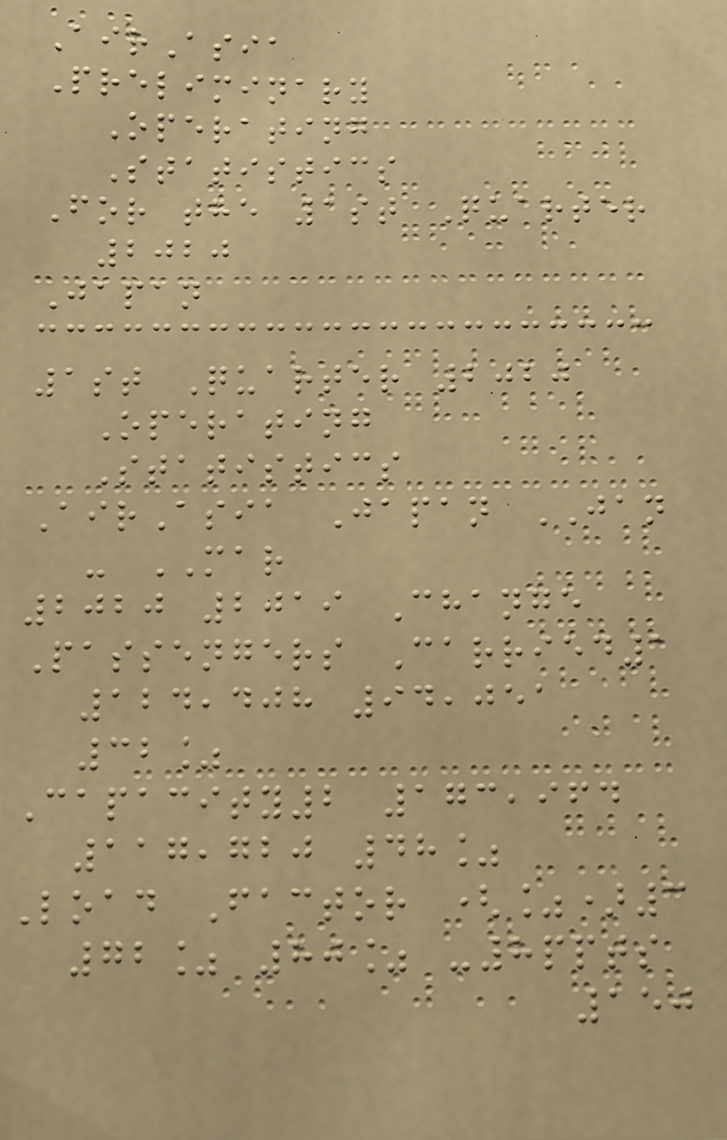AirAsia
Preliminary
Operating
Statistics
For the 1st Quarter
2020
Japan
1st Quarter 2020
Operating
Statistics
AirAsia Japan JAN
- MAR
2020 2019 Change
Passengers Carried1
124,408 94,051
32%
Capacity2 173,964
117,720 48%
Load Factor (%)3
72% 80% -8ppts
150
